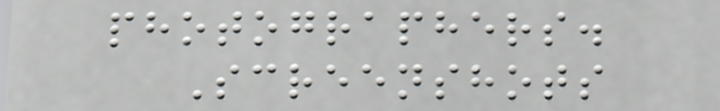photographers.
Screenshots
